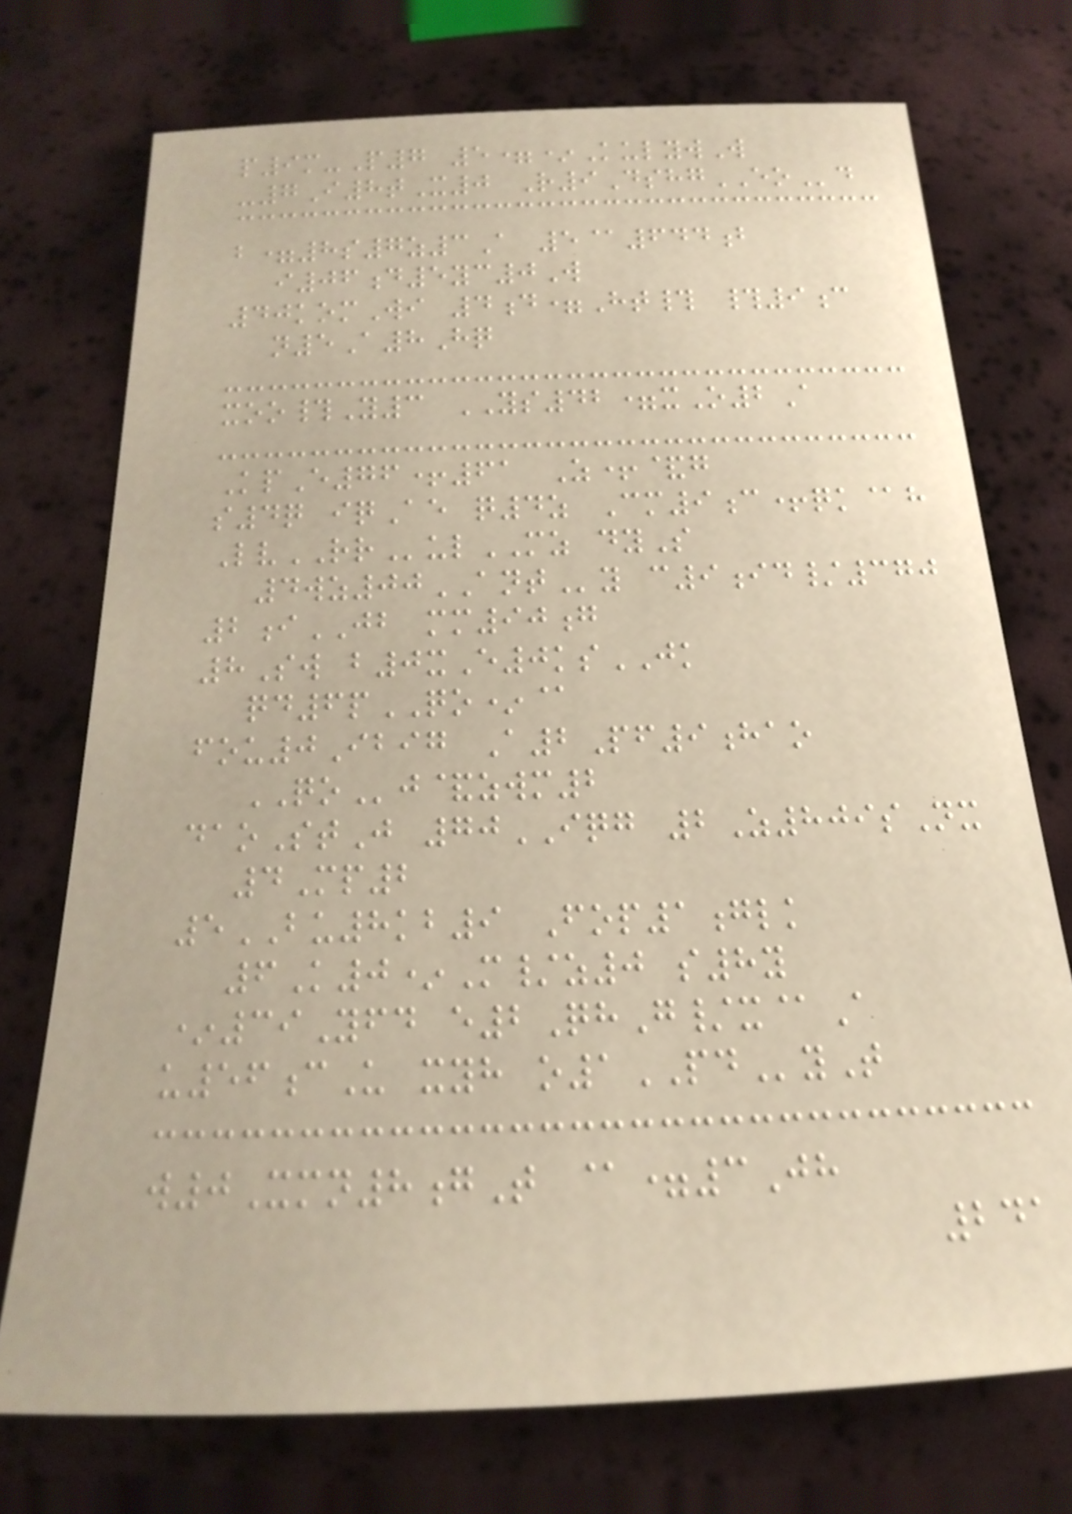p9m-P7 5=*KulywW
-7I8tX0 R9DshgEOd
b=8s7z3A 5@644b
i06d5yc0W
40komWi 4d=Ht# #9c
n5A8Hq
xoo#Y3 YS42=xO2A
KpE76+61 Z+&g
s4q iqAe q4z Cm9c+qk@h
LvRRulMZ dyS
4wz00ANTy c9id/370
2iJB mm90g
8Sw b0xE0ksJK
qd6pQO*@
fou0Ibig A2Pf9hao
QOj&zwm2
daoStJ 70IQG 2Z809sNx
4Mp2
5BU8kb9 Fop1glk
6K0*M/z0 s8y
*39Yfd e2QhG/x@A
u56cU xyh o1PDyT
w0Xmn8gT @=3Jh
241
